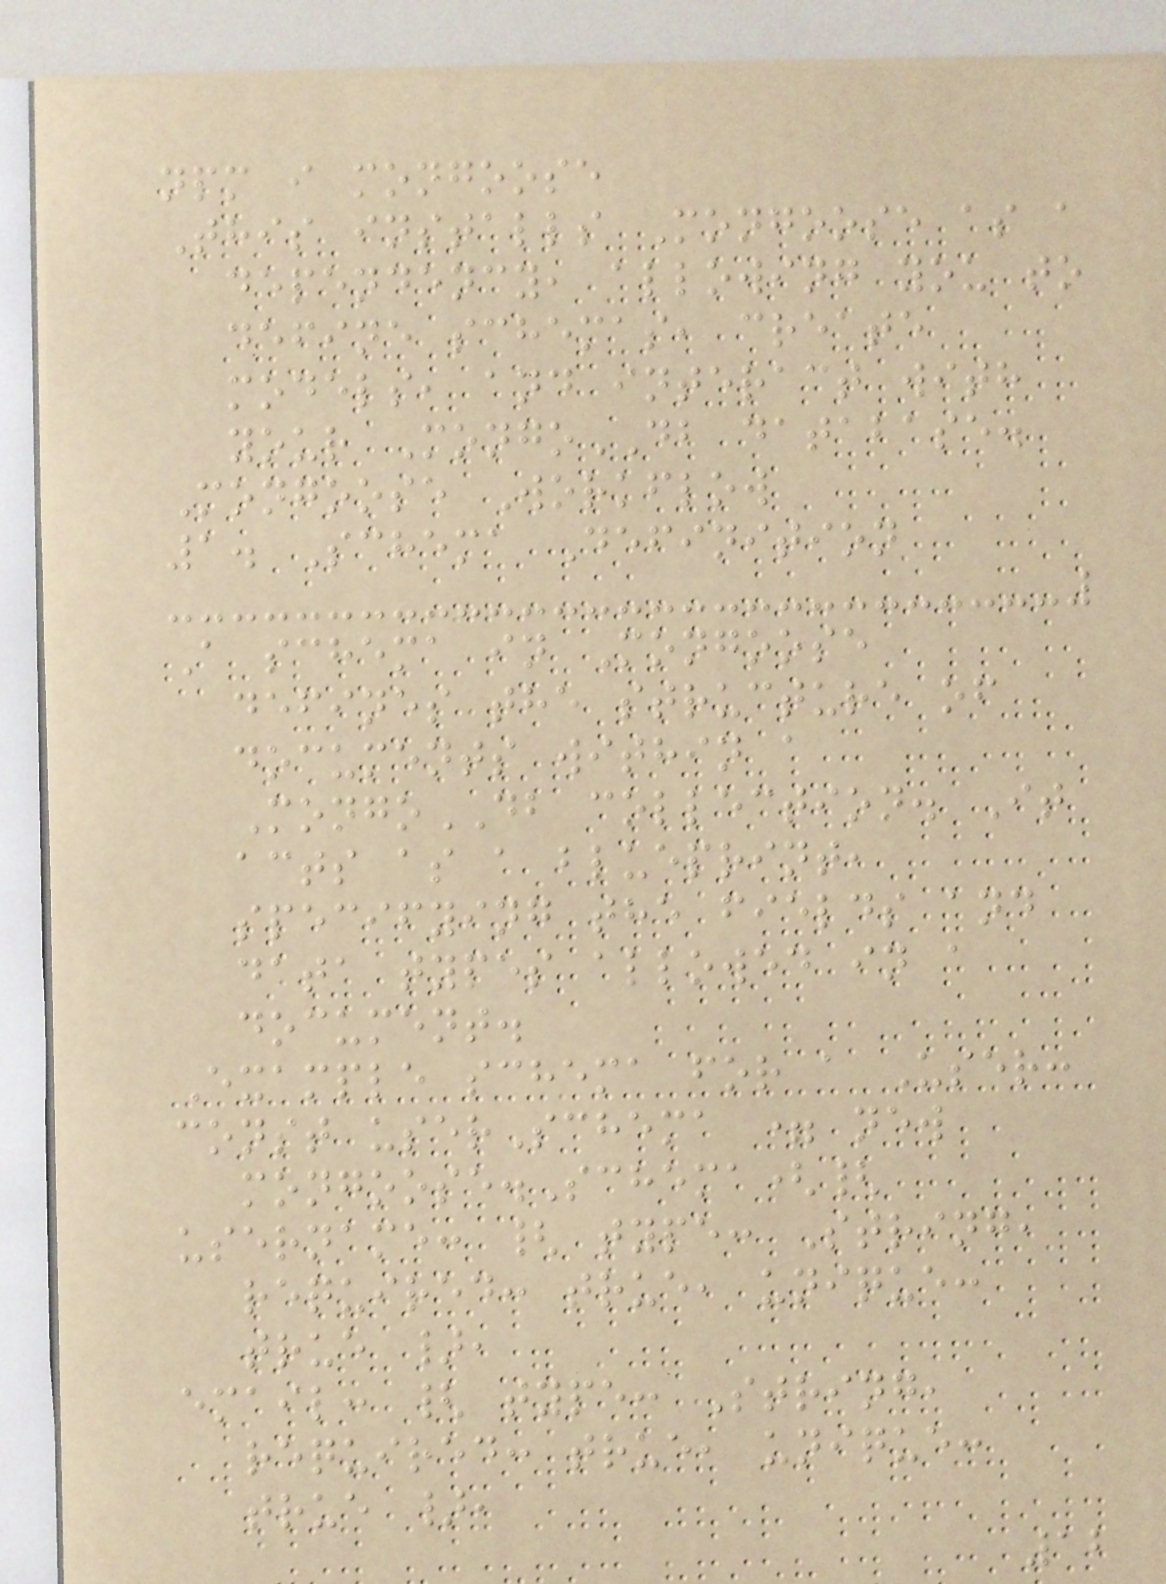npm i mongoose
This installs Mongoose as a
dependency, allowing you to
define schemas, create
models, and interact with
your MongoDB database.
Mongoose Workflow
1. Schema Definition
A schema in Mongoose
defines the structure of
documents within a
MongoDB collection. It
acts as a blueprint,
specifying the fields and
data types allowed in a
document.
Example schema for a User:
const userSchema = new
mongoose.Schema({
username: { type: String,
required: true, unique:
true },
email: { type: String,
required: true, unique:
true },
12
